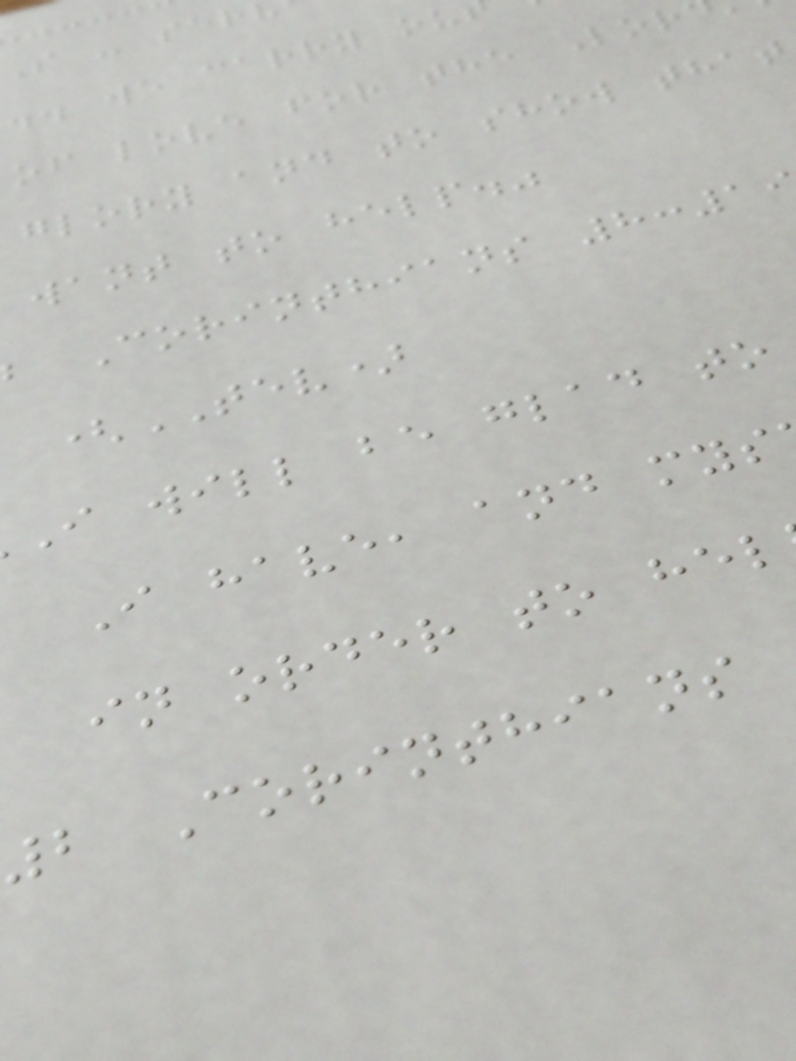.. we carry ou
of love for the Lor
glory and to show that
want to help."
Corinthians 8:1
(TEV)
I will be glad to
I have, and mys
in order to hel
2 Corinthians
